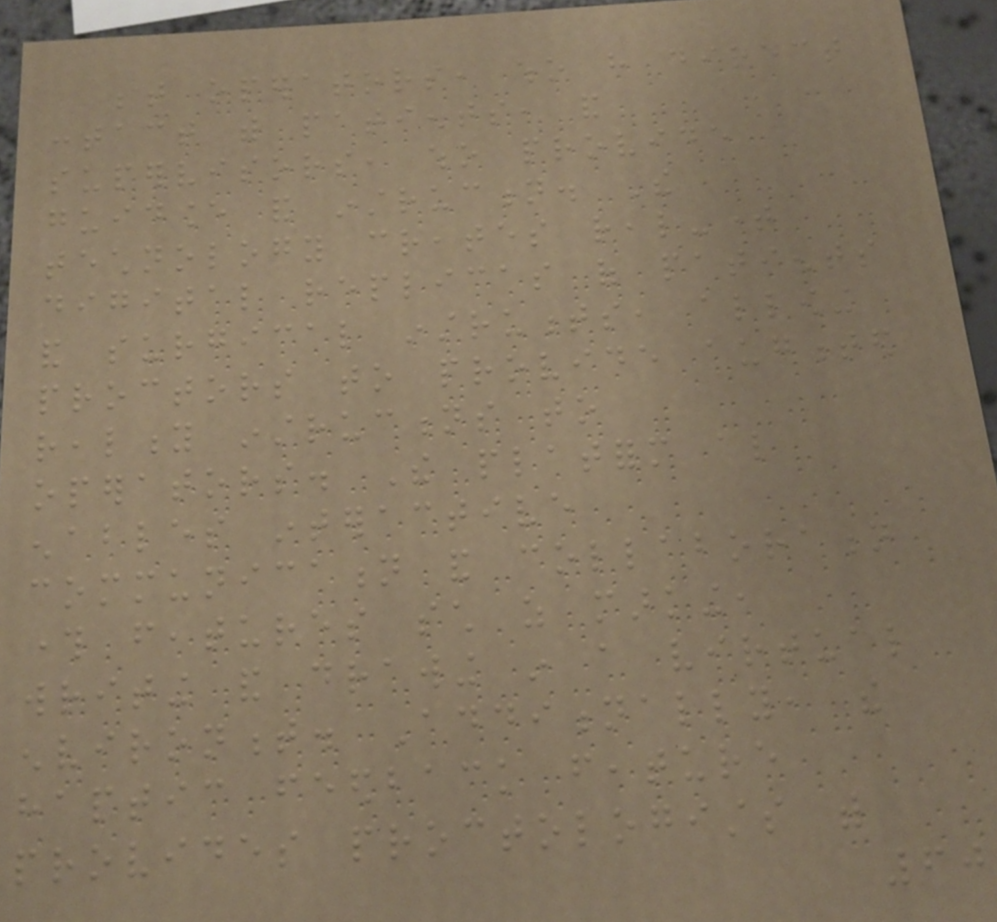between operators, who have direct
contact with patients, and
supervisors, who provide
guidance and instruction. The
technology creates real-time
digital replicas of patients
and surgical instruments, allowing
proctors to provide augmented
reality instructions to
operators. The platform also
enables interactive
communication and collaboration
through features such as marking,
writing and drawing in a virtual
environment. Additionally, the
haptic feedback feature
provides proctologists with
60
